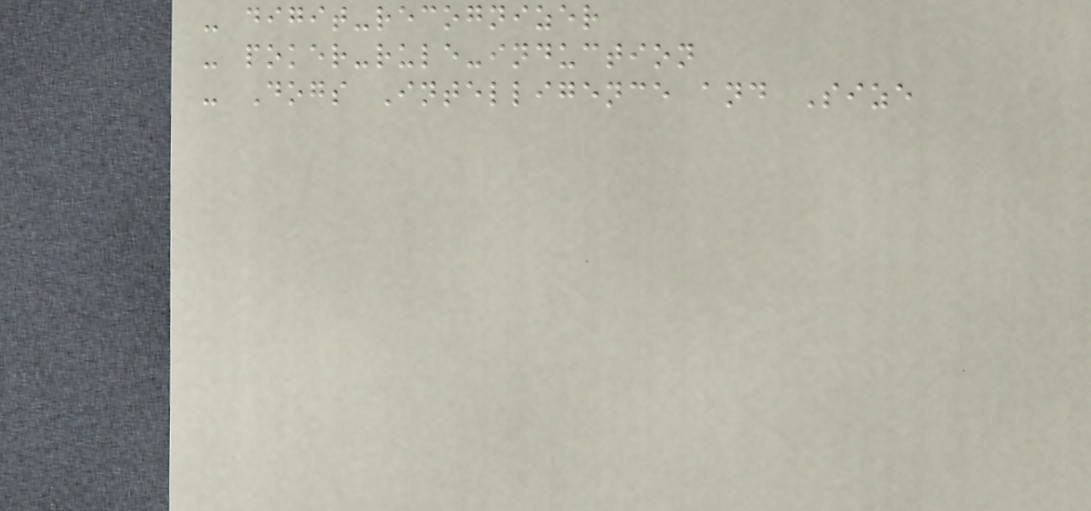- digit-recognizer
- poker-rule-induction
- Dogs Intelligence and Size
